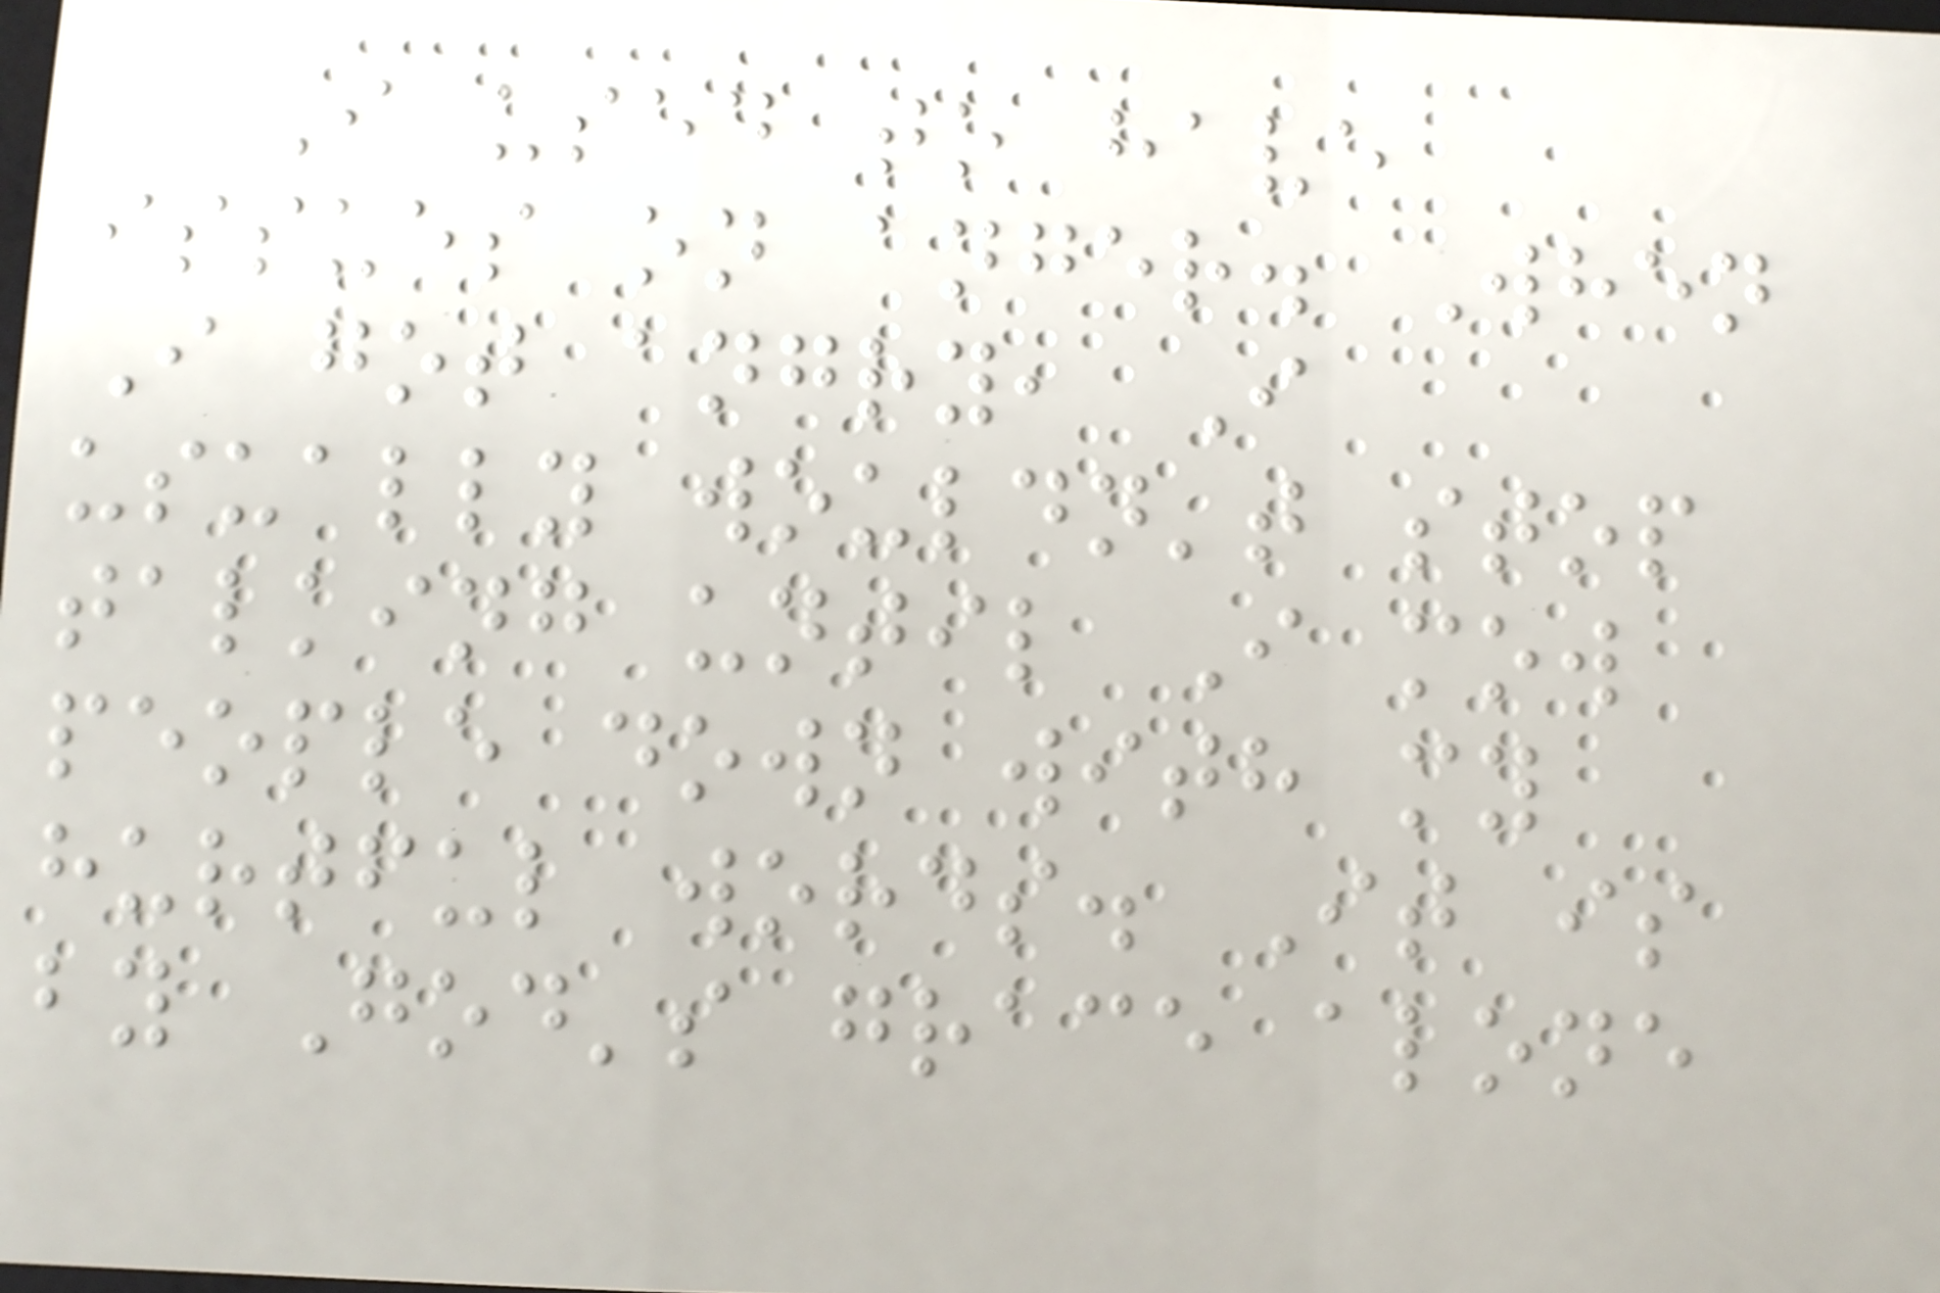I used to have
issues on anger. When
I got angry, I
usually wouldn't stop
talking until I mow
people down with my
hurtful words. It is
by God's grace alone
